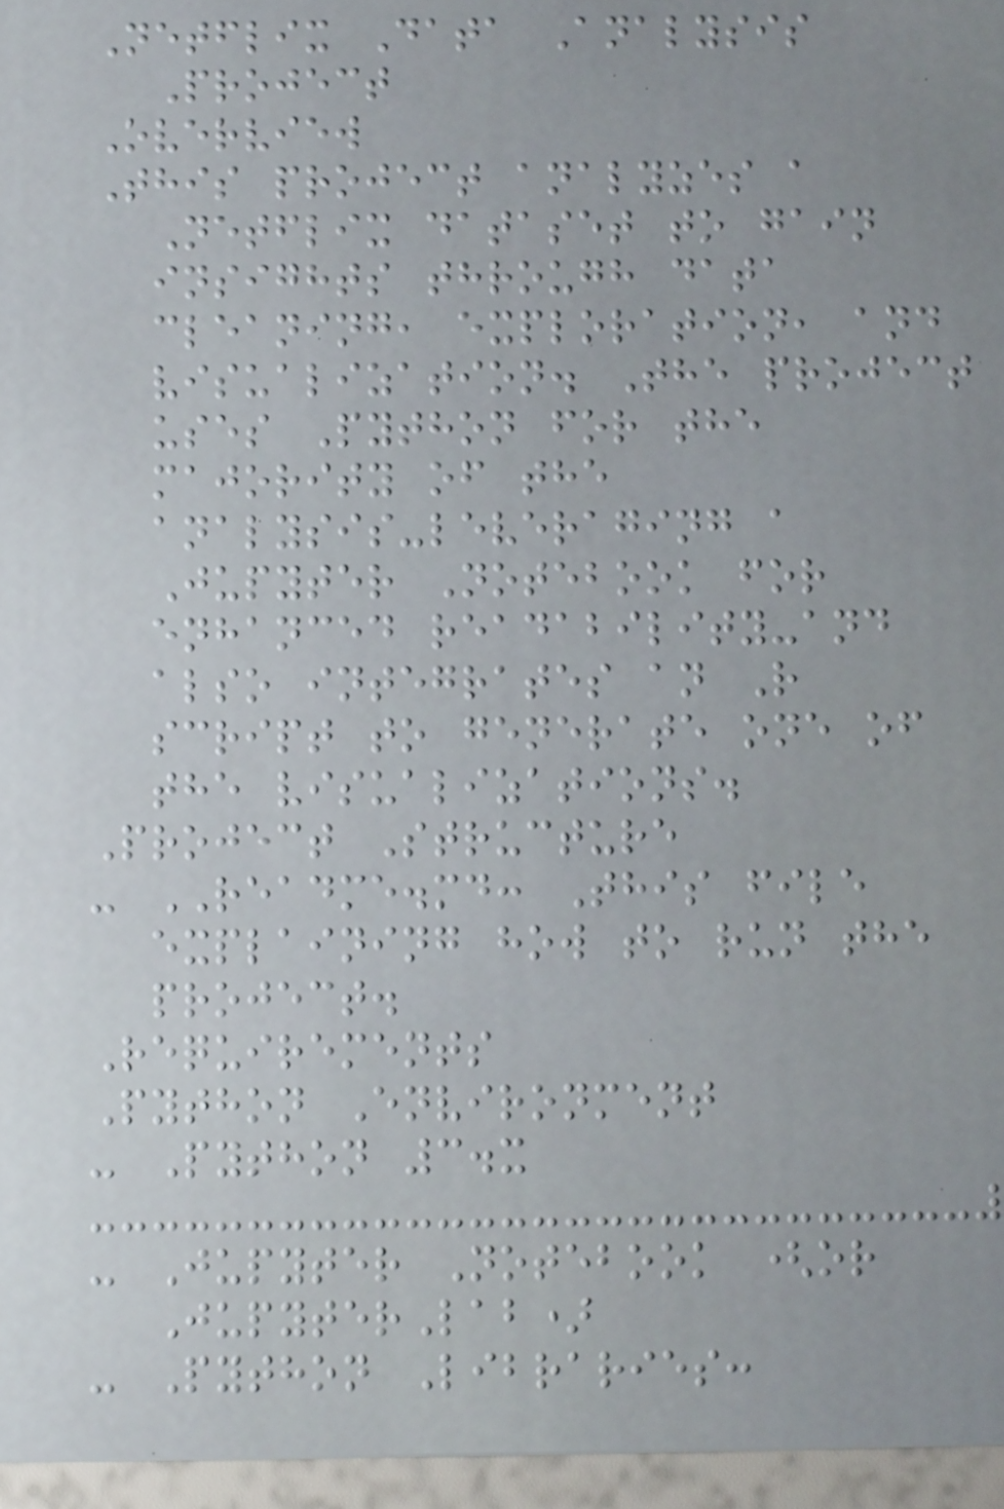Netflix Data Analysis
Project
Overview
This project analyzes a
Netflix dataset to gain
insights through data
cleaning, exploration, and
visualization. The project
uses Python for the
majority of the
analysis-leveraging a
Jupyter Notebook for
enhanced readability-and
also integrates an R
script to generate one of
the visualizations.
Project Structure
- README.md: This file
explaining how to run the
project.
Requirements
Python Environment
- Python 3.x
- Jupyter Notebook (or
JupyterLab)
- Python Libraries:
